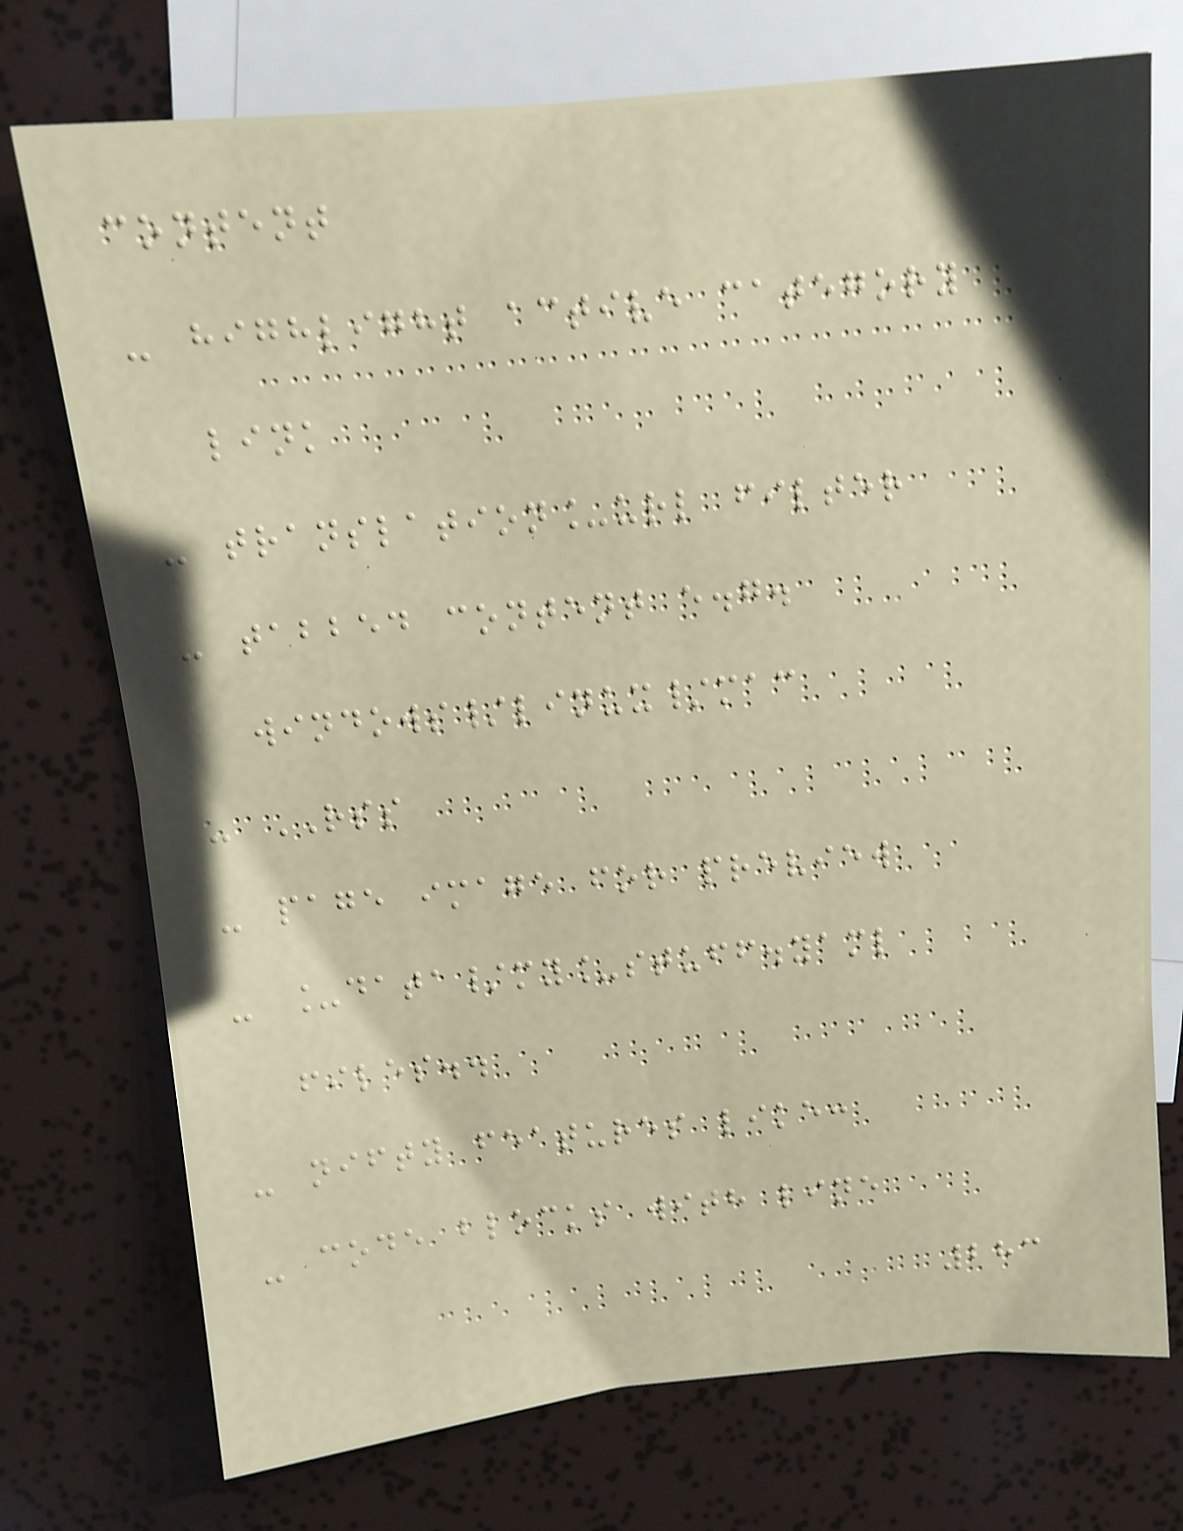content
- highlight active category
link
- translation_url filter
- tabbed content e.g.
windows/linux/mac
- RSS
- page image for preview
- _data/my_stuff.yaml
files..
- nifty features like:
- code blocks with line
283
